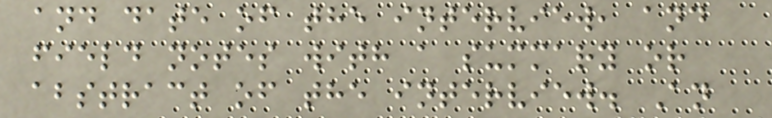and date of the interview, and
field notes with a summary or
abstract of the interview. An
